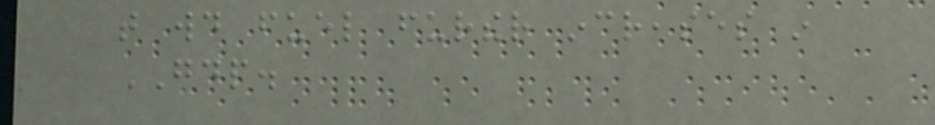that would fuel further increases in
GDP.
